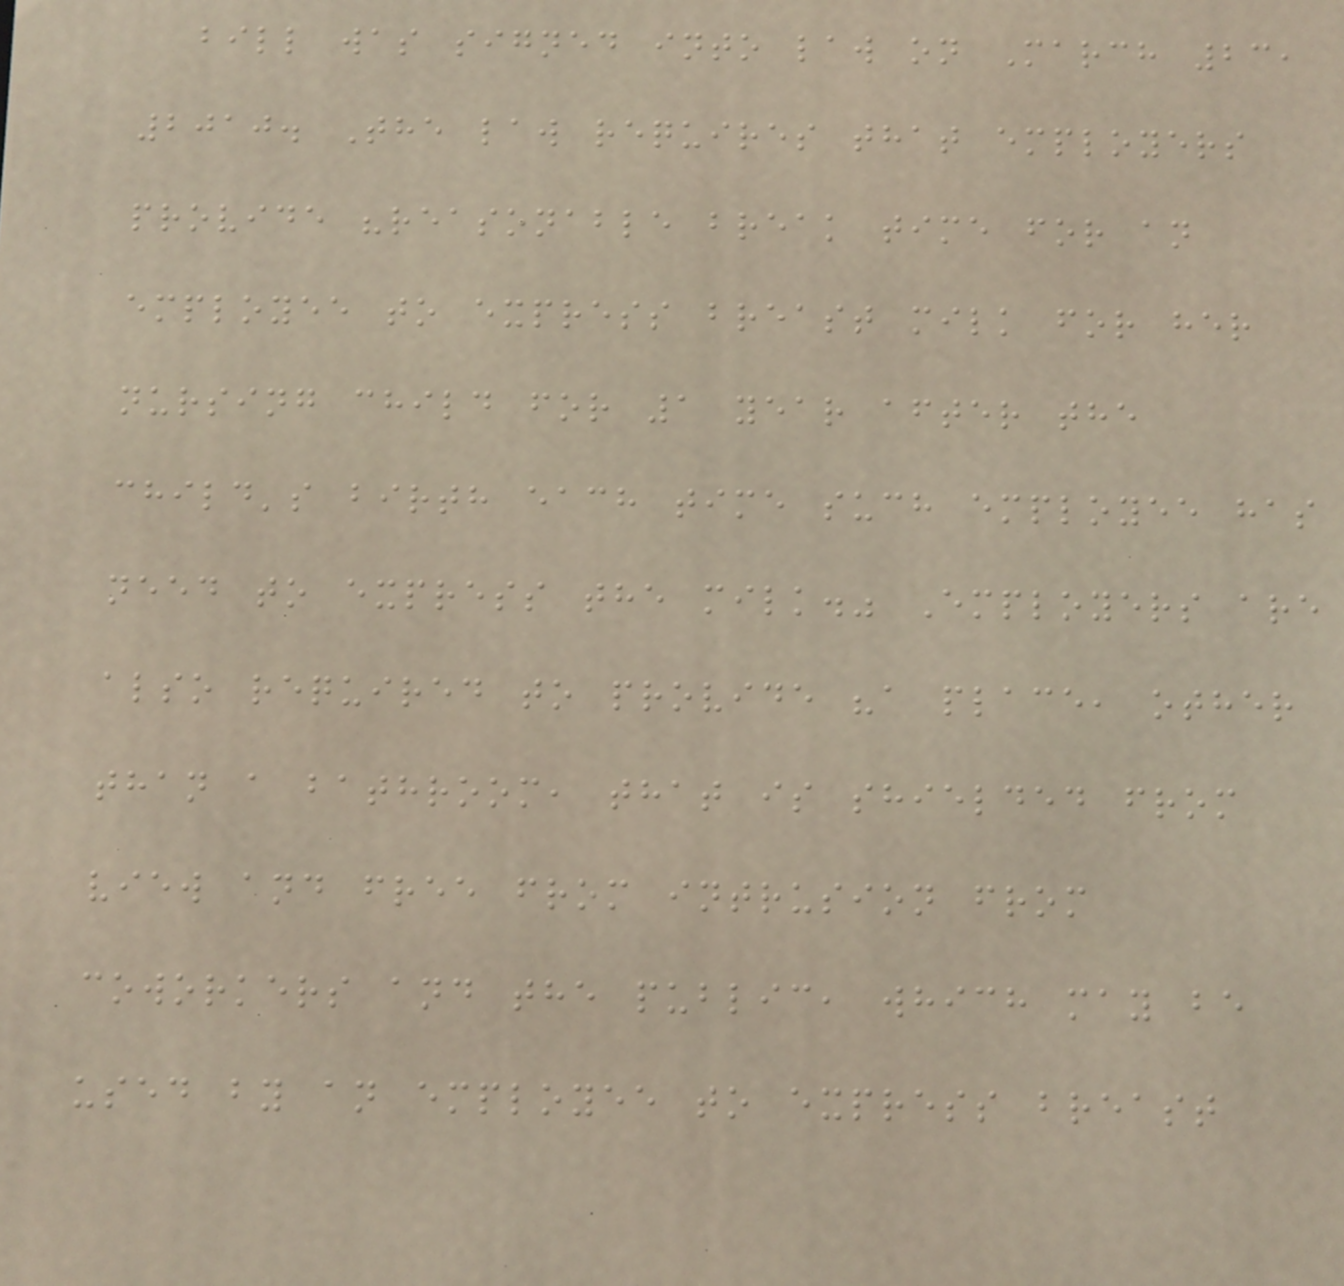bill was signed into law on March 23,
2010. The law requires that employers
provide "reasonable break time for an
employee to express breast milk for her
nursing child for 1 year after the
child's birth each time such employee has
need to express the milk." Employers are
also required to provide "a place, other
than a bathroom, that is shielded from
view and free from intrusion from
coworkers and the public, which may be
used by an employee to express breast
